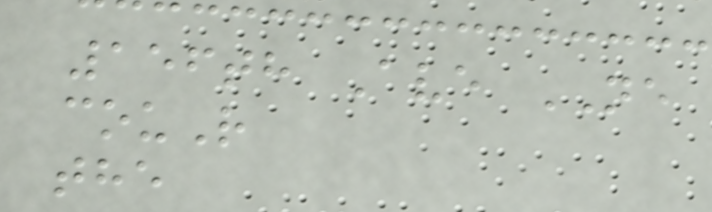156th Ave NE
couR
the
